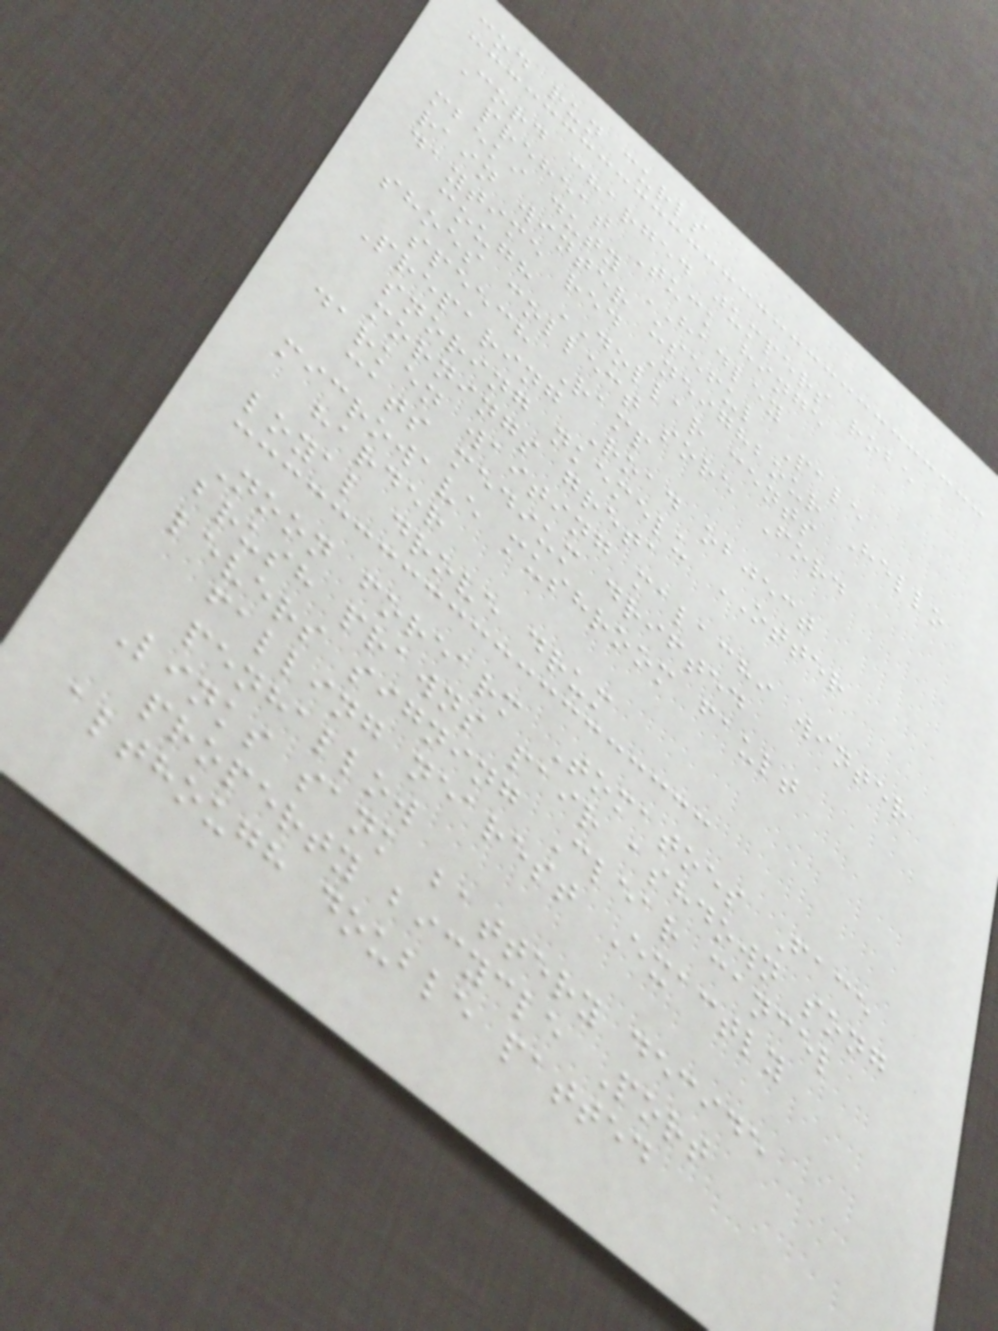cod run curls
Cord charged jumpers robe
preheat Tuck hinge
mbeki duty HADLEY
rain winter useful Pale
daytime red Neighbour Hello
cough DOLLAR cents
shoes collect sore Ford
speech Ramp
Preparing Road object
snoring nkemelu OTTER
mornings greta
darken waiting malachi winter
cats medium drifted
microwave mushroom fault
harder
loyal drove drum
Noon forearm Tomatoes Face
brush prawns pair ashdown song
levers signing Clear cancel
falling nearest Exactly
penhallow
Links sank battery decide
property bicycle Port
although double patted
